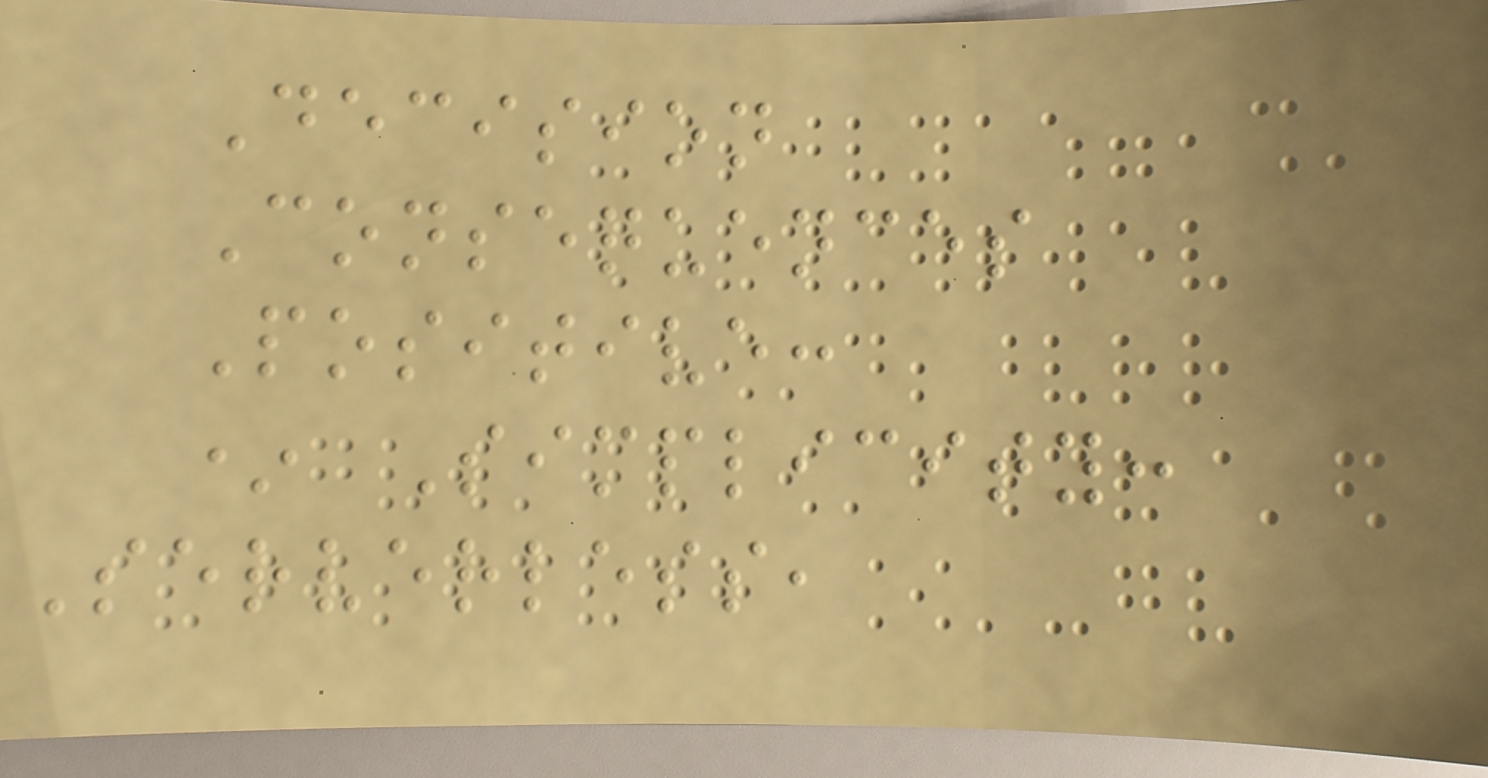Decision
Consequences
Positive:
* Simplicity:
Serverless,
